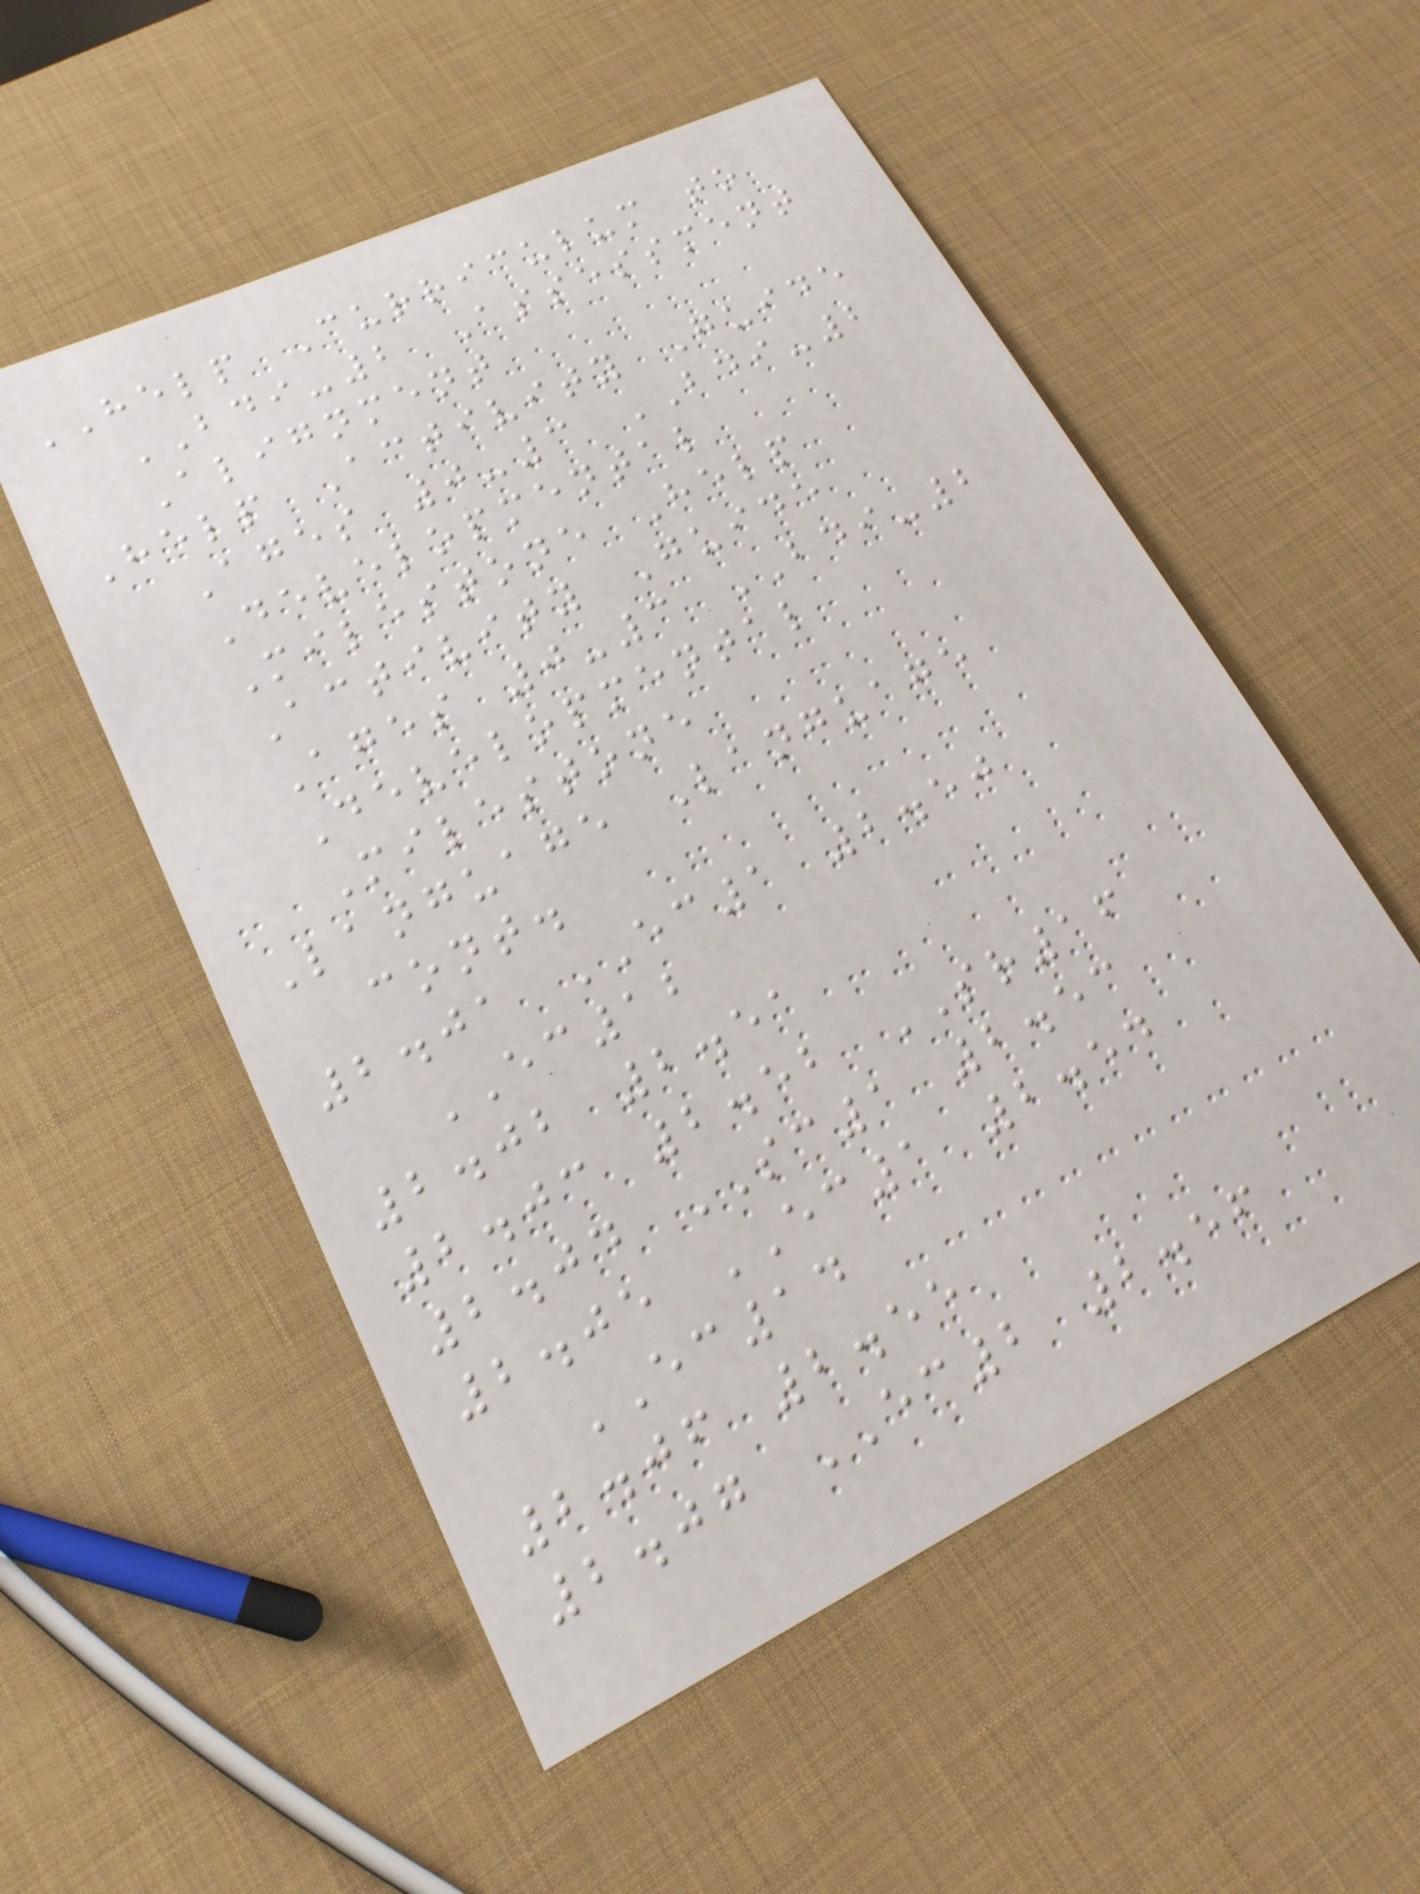HELP Curriculum to
BDI-2 Assessment
Alignment
Help Activity Guide
Ages 0-3 BDI-2
Developmental
Milestone Help
Activity Guide
Ages 0-3 BDI-2
Developmental
Milestone
Language Language
cont.
2.01 EC1 2.50
EC12
2.02 2.51
2.03 2.52 SR16
2.04 SC1 2.53
2.05 EC1 2.54
EC14
2.06 2.55
2.07 EC2 2.56
